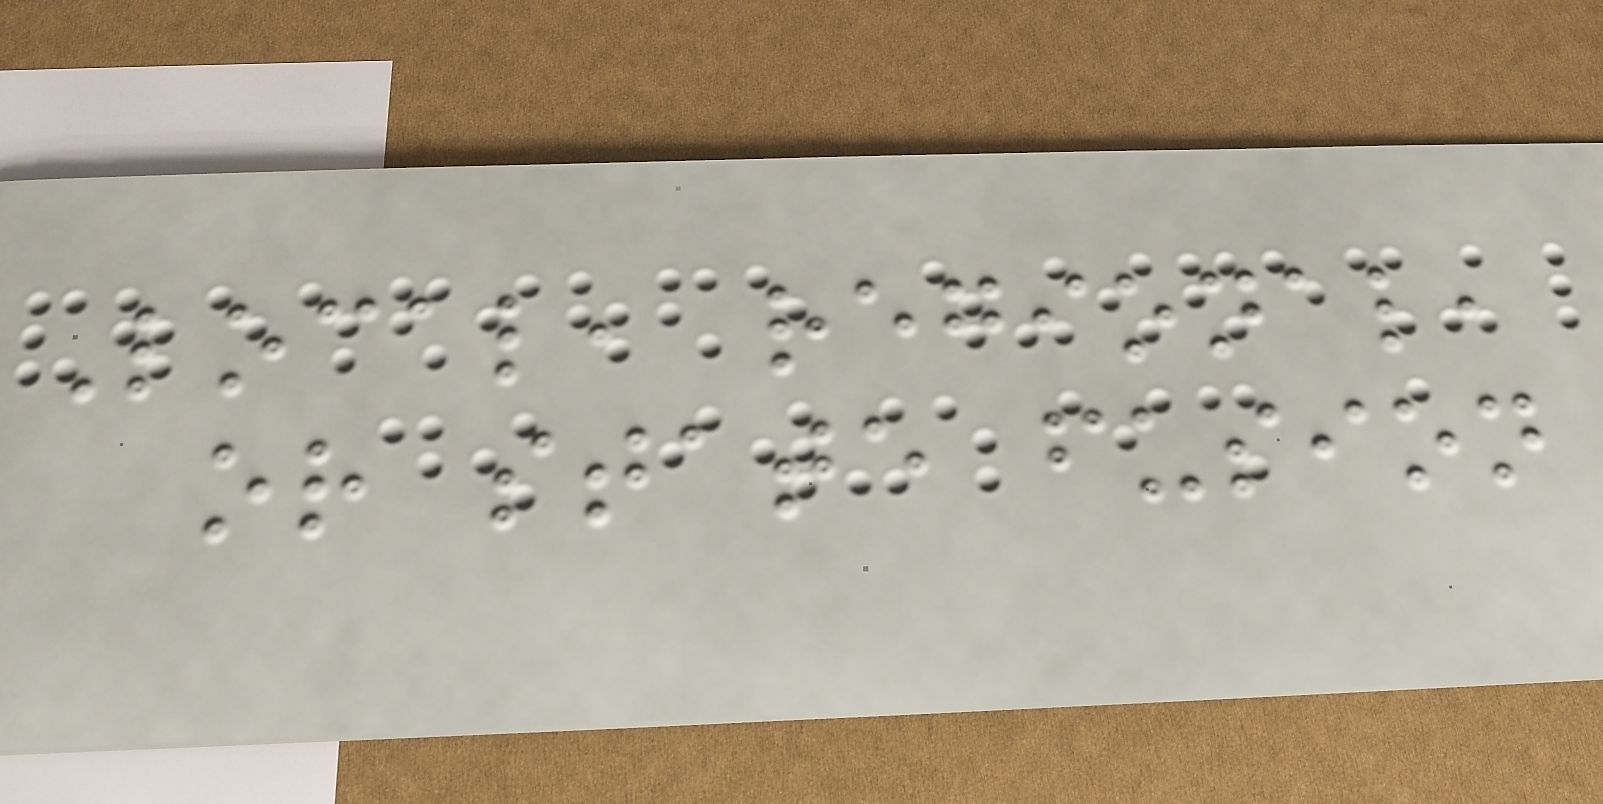Local, regional,
or state fusion
